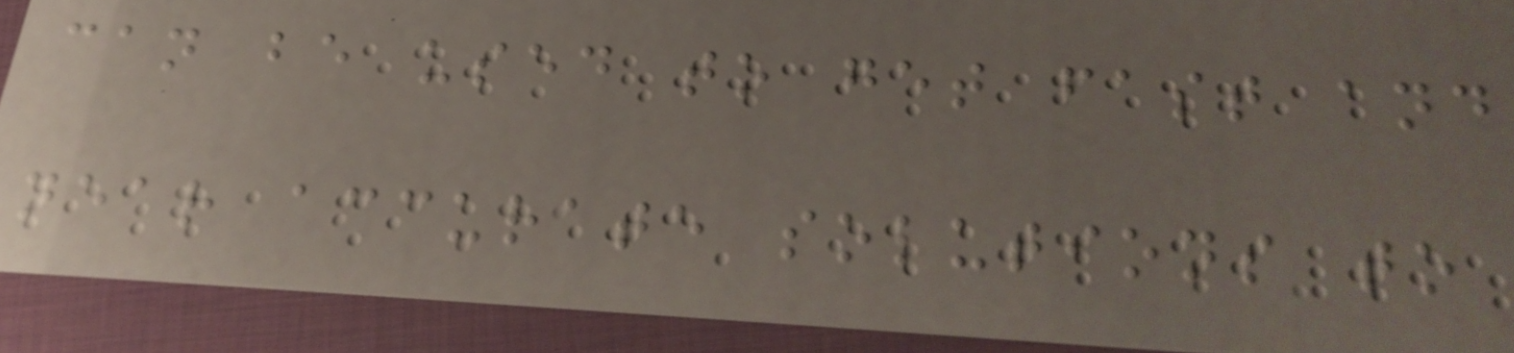can be used to get fast and
near accurate solutions to
